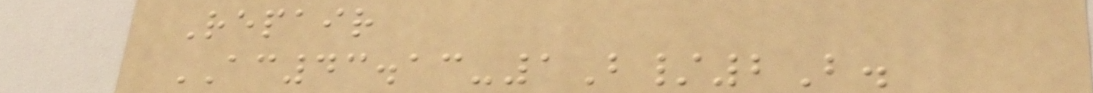Repair
AC43.13-1B/2B.
